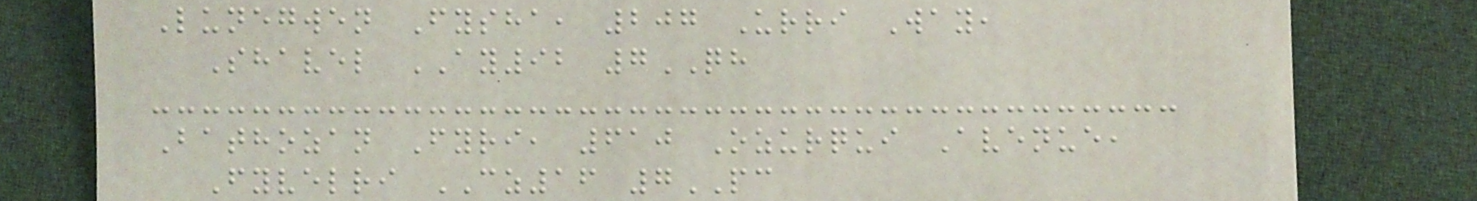Lunegwen Fysha, 207 Urri Way,
Shavel AY92 7QH
Bathozan Fyri, 610 Ozurqui Avenue,
Fyvelri CZ16 7PC
